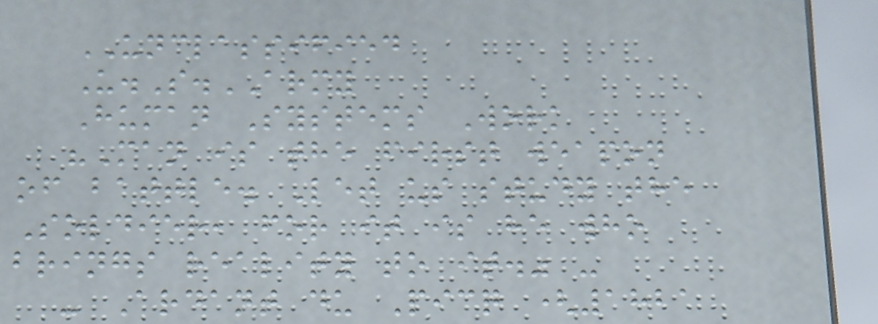UNCLASSIFIED
U.S.ARMY
Human Systems Work
"Man is the first weapon
of battle. Let us study the
Soldier, for it is he who
brings reality to it." -
- Ardant du Picq (1821
